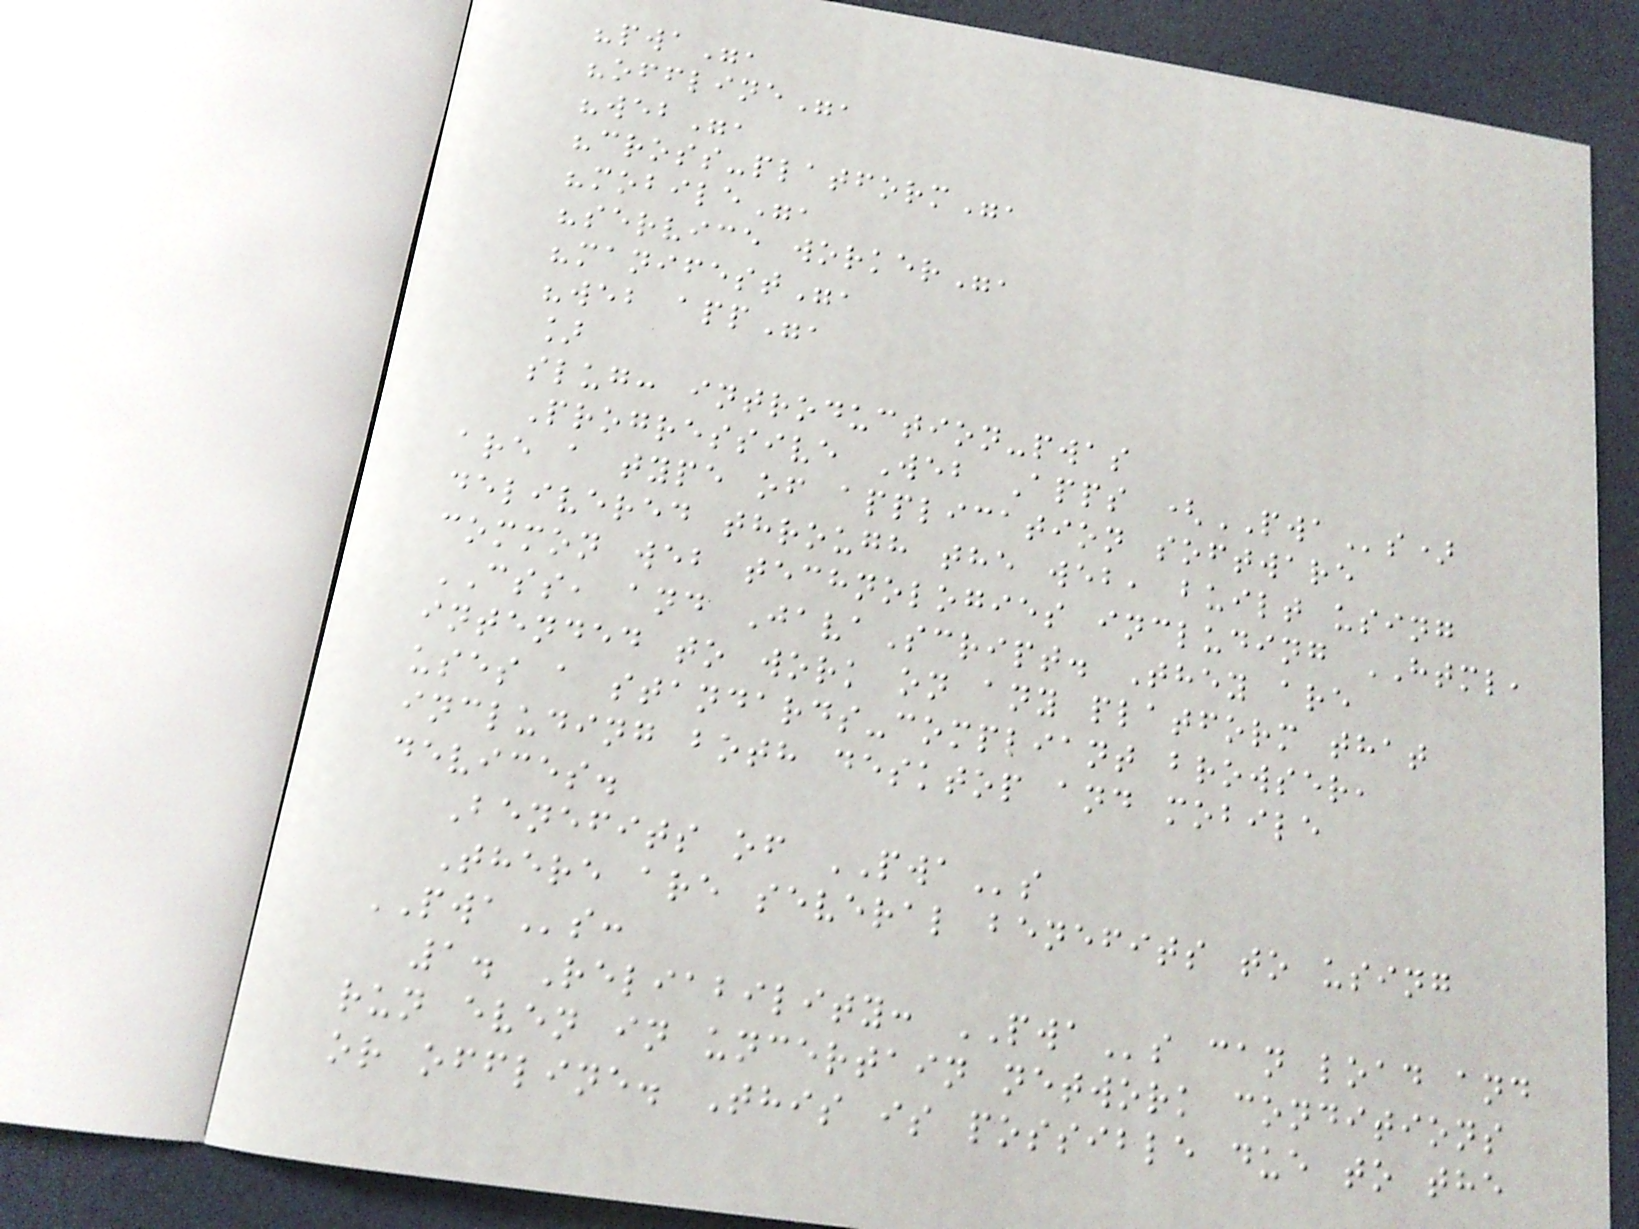"pwa",
"offline",
"web",
"cross-platform",
"mobile",
"service worker",
"manifest",
"web app",
]
slug: introduction-pwas
Progressive Web Apps (PWAs)
are a type of application software
delivered through the web, built using
common web technologies including HTML,
CSS, and JavaScript. They are
intended to work on any platform that
uses a standards-compliant browser,
including both desktop and mobile
devices.
Benefits of PWAs
There are several benefits to using
PWAs:
1. Reliability: PWAs can load and
run even in uncertain network conditions
or offline. This is possible due to the
